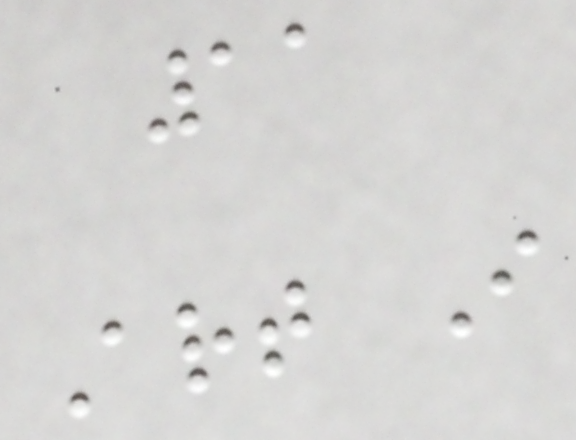11
Art I
